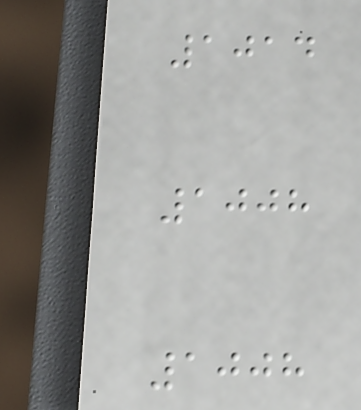1014
1008
1008
